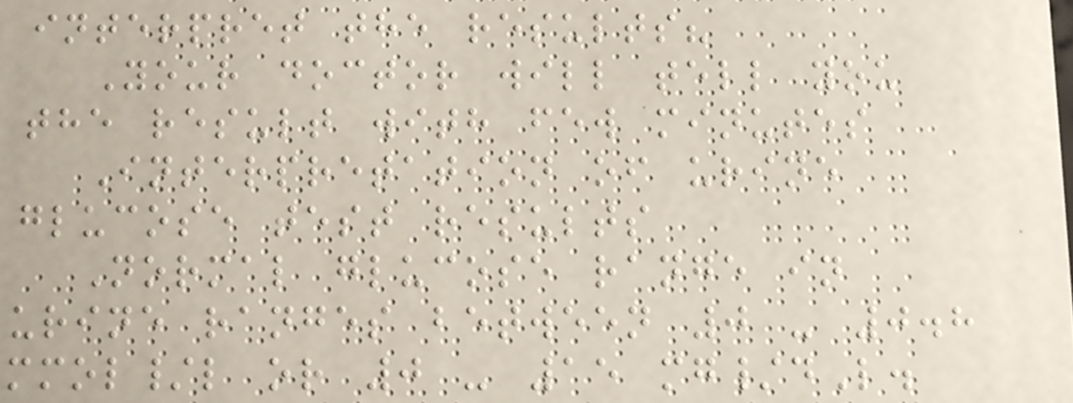interpret the results?
Your doctor will tell you
the result with few minutes
Interpretation of urine
glucose test results
Normal glucose range in
urine ranges between 0 - 0.8
mmol/l or 0 - 15 mg/dL.
